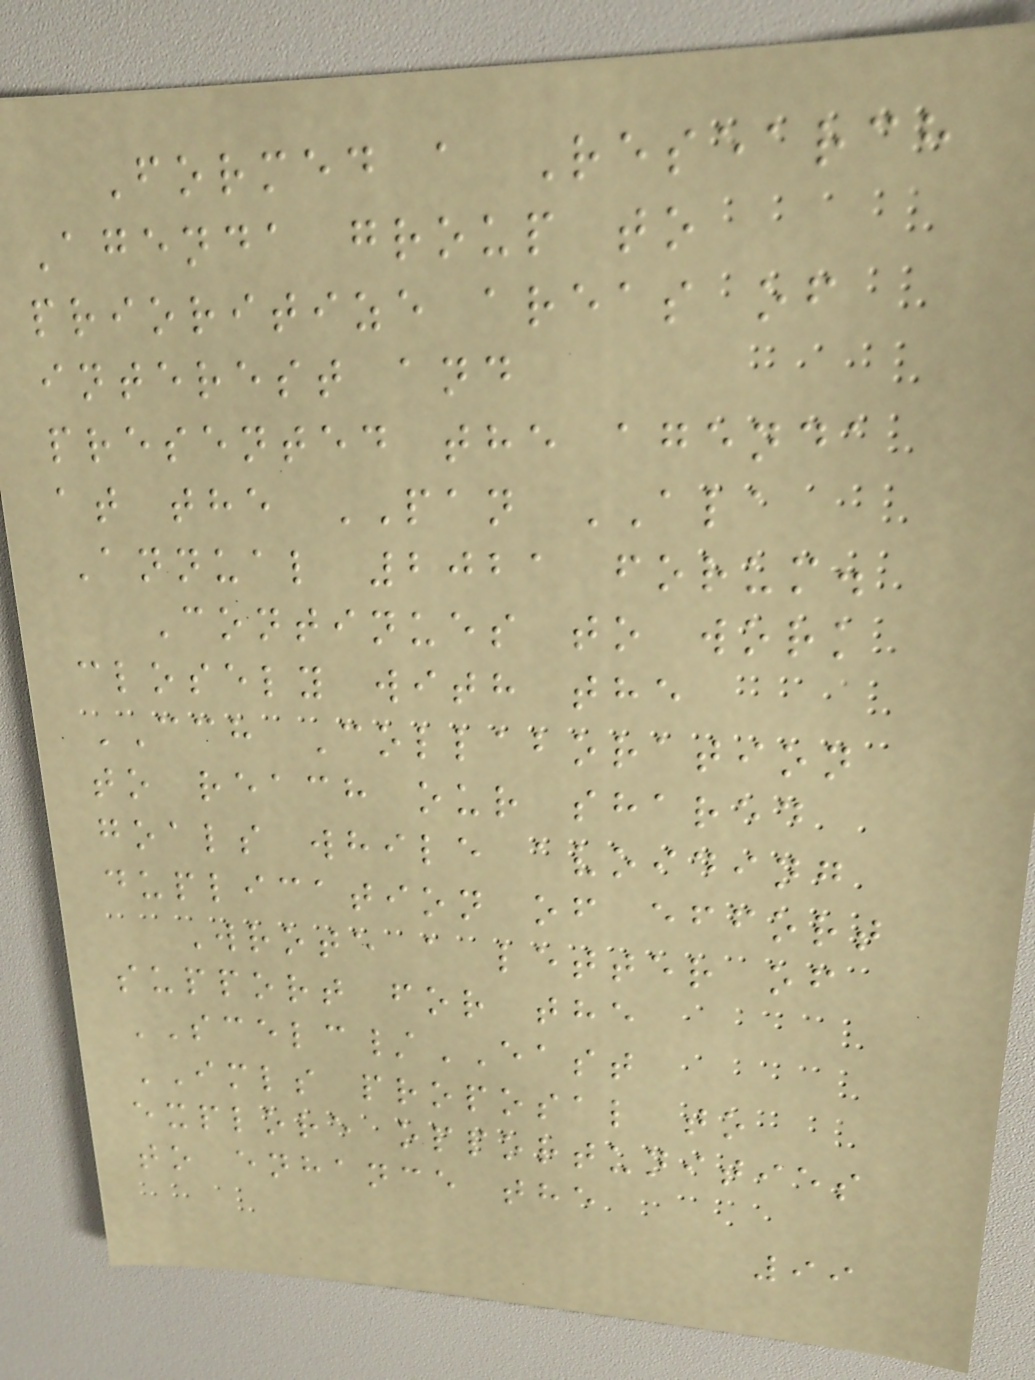Formed a Research
Agenda group to
prioritize areas of
interest and
presented the agenda
at the PAN ALA
Annual 2021 forum.
Continues to work
closely with the
CCH Collaboration
to reach our shared
goals while avoiding
duplication of effort
Wrote a letter of
support for the
SCELC/EAST
IMLS proposal to
explore opportunities
to enhance the
99
